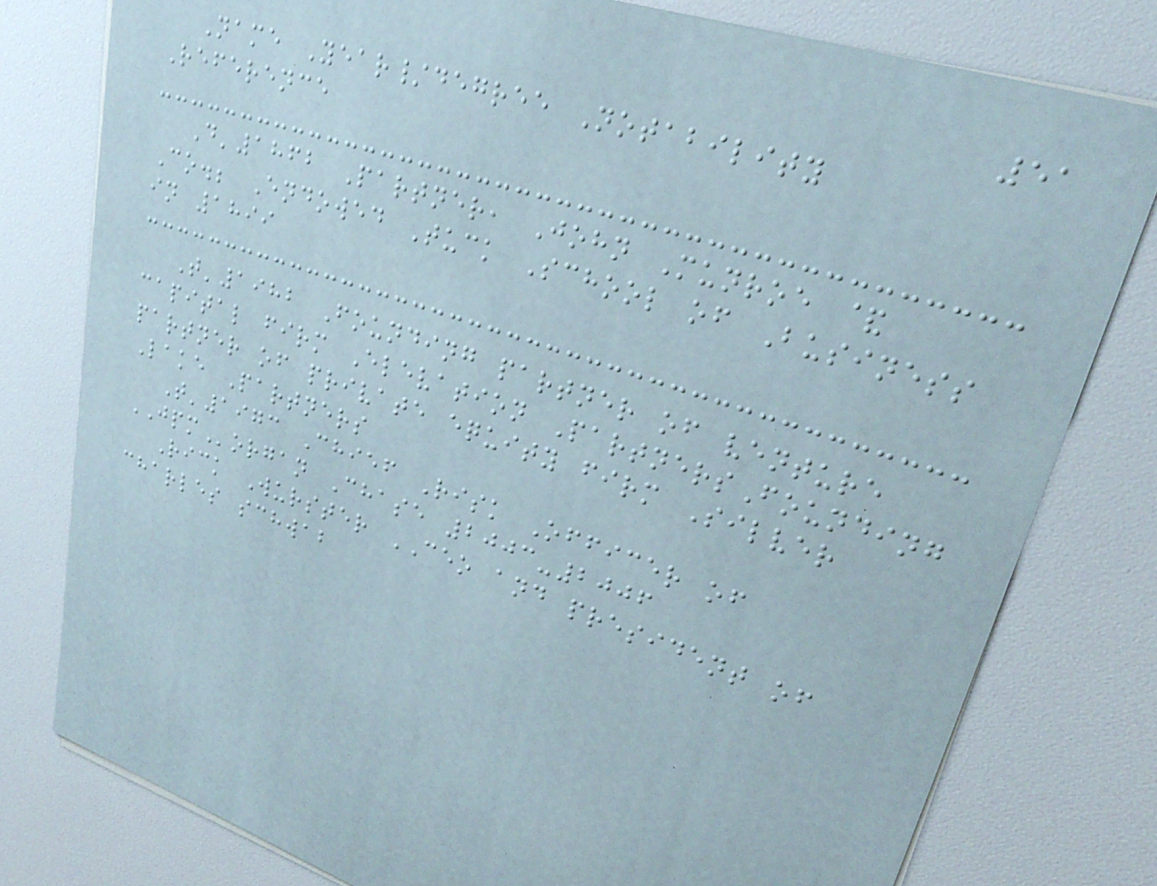51
Name Year/degree Notability
Reference
D'1862 Partner, John Munroe &
Co.; Endowed Tuck School of Business
in 1899
T'1982 Founding partner of venture
capital firm Elevation PartnersFounding
partner of private equity firm Silver
Lake Partners
T'1973 Chief Risk Officer of
JPMorgan Chase 2003-2006
Rick Wurster CEO and president of
charles schwab
